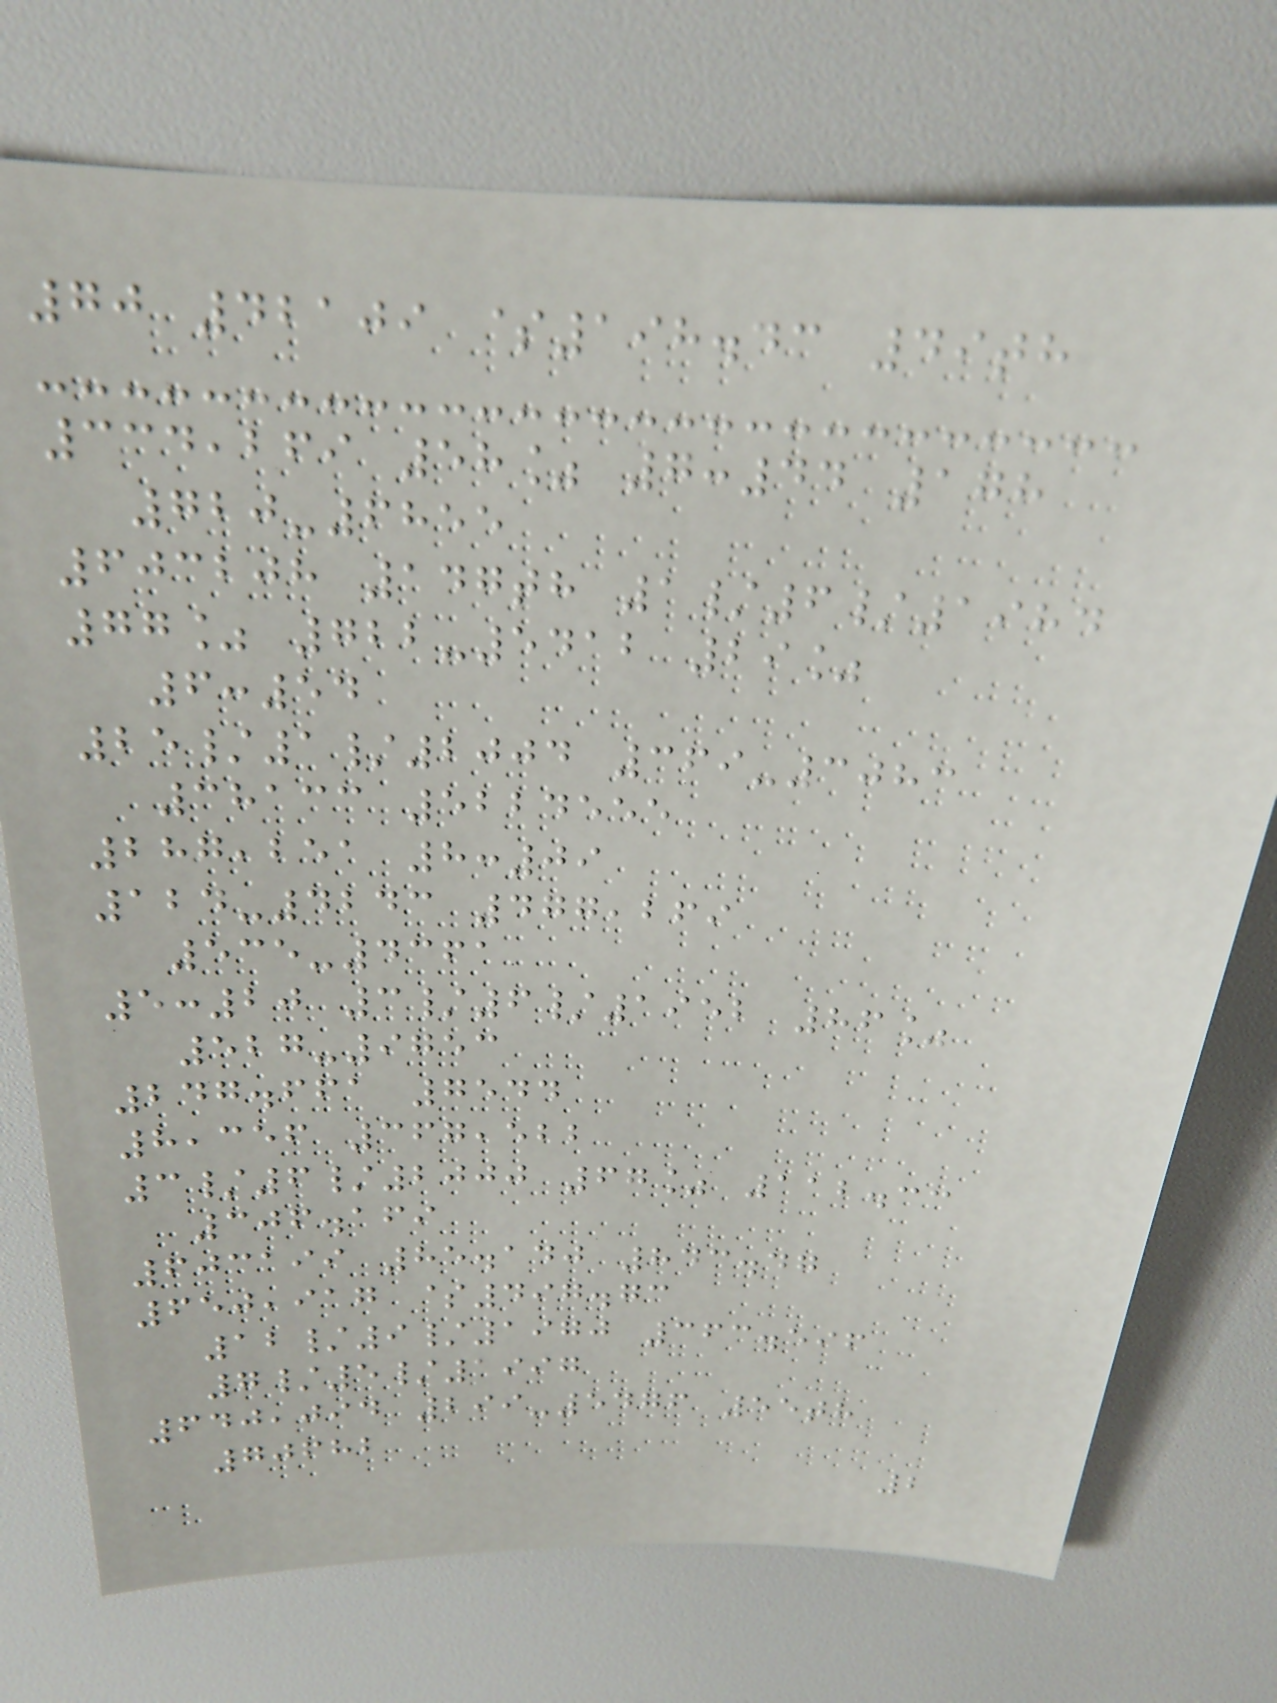70 42109 $198.43 49th
334,269 58% 7:44 178
720-6855
603208 147th 1/6/1984
77% 722-5412 29%
6:54
25/1/2004 369-3083
38133 5224555
287,251 8:09
124-4243 477,269
535-4361
5:20 3/6/1952 86%
527-9753
247.661 7544
8,356 367,522
3/6/2000 67% 112.33
306.169
603199 85.140 843.47
650,917 $497.73
12/9/1970 363.596
7/5/1997
640,094 299-5476 55th
70682
2
